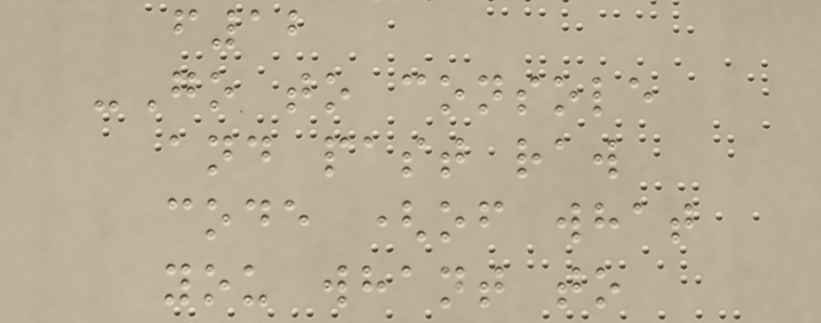f12
-Go to console
and past raw
code (of what
you whant to
